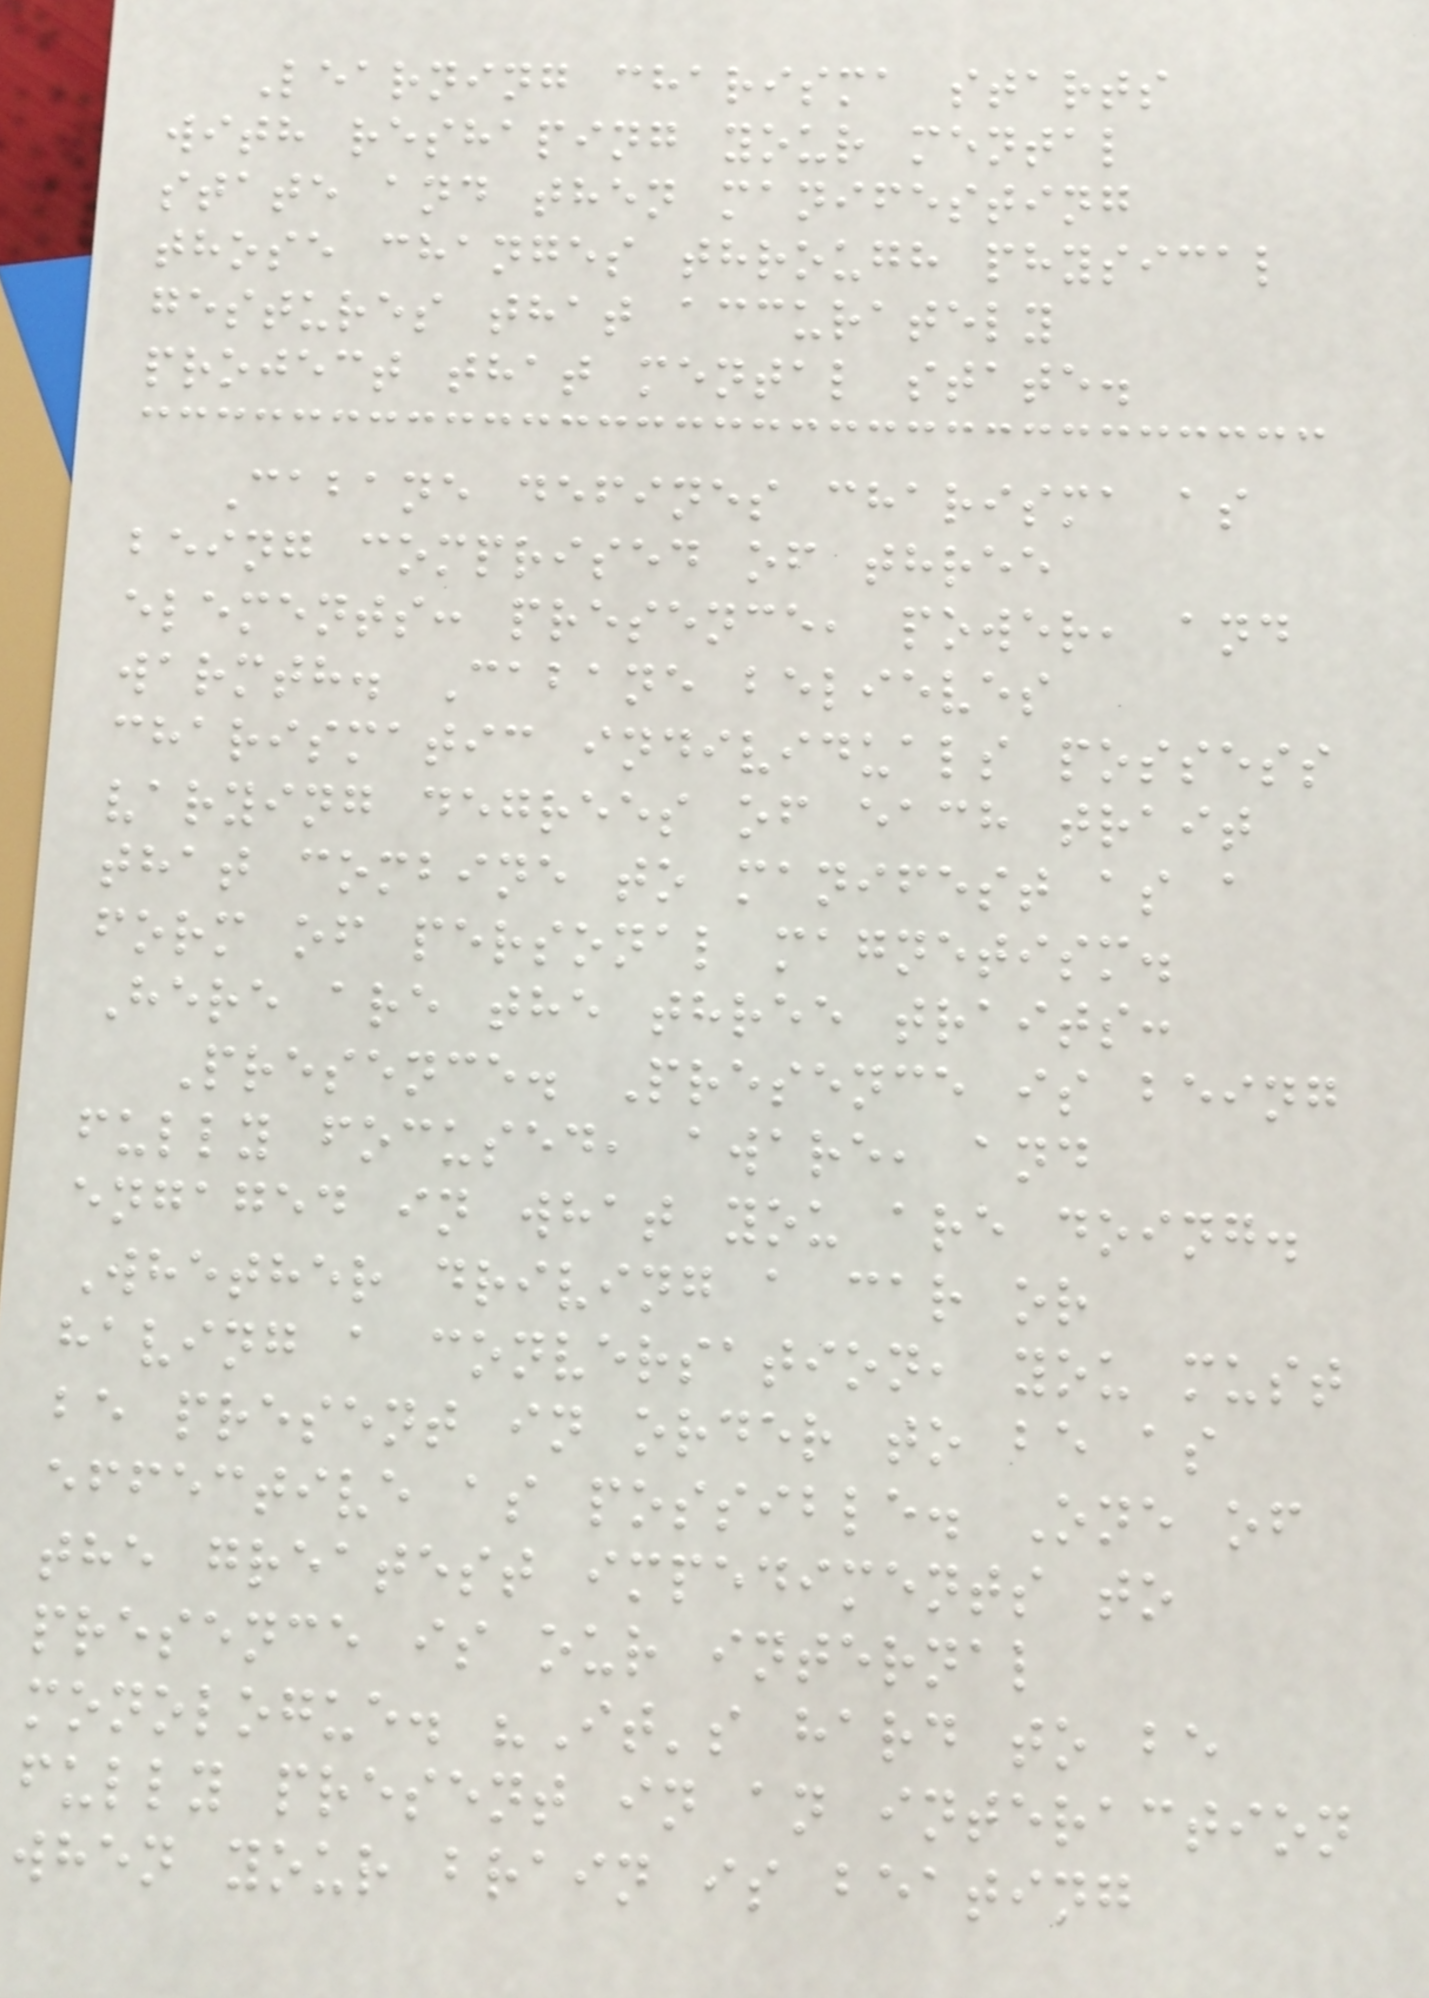Learning charisma starts
with reshaping your mental
state and then manifesting
those changes through physical
gestures that accurately
project that mental state.
Cabane defines charisma as
being comprised of three
elements: presence, power, and
warmth. Cabane believes
charismatic individuals possess
varying degrees of each trait
that combine to manifest as a
form of personal magnetism.
Here are the three traits:
Presence. Presence is being
fully focused, aware, and
engaged in what you are doing.
Whether driving a car or
having a conversation, you must
be present in order to be as
effective as possible. One of
the greatest impediments to
presence is our internal
monologue. "It's hard to be
fully present in an interaction
when your brain is beating
